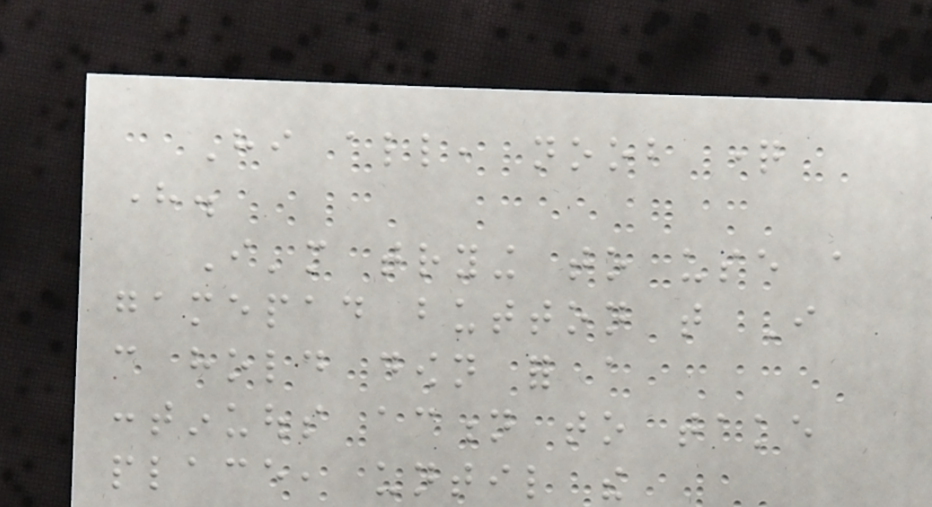Hi all, noob question
here.
I'm trying to use a
gamepad button that I
can hold down for a
continuous action to take
place, until the
